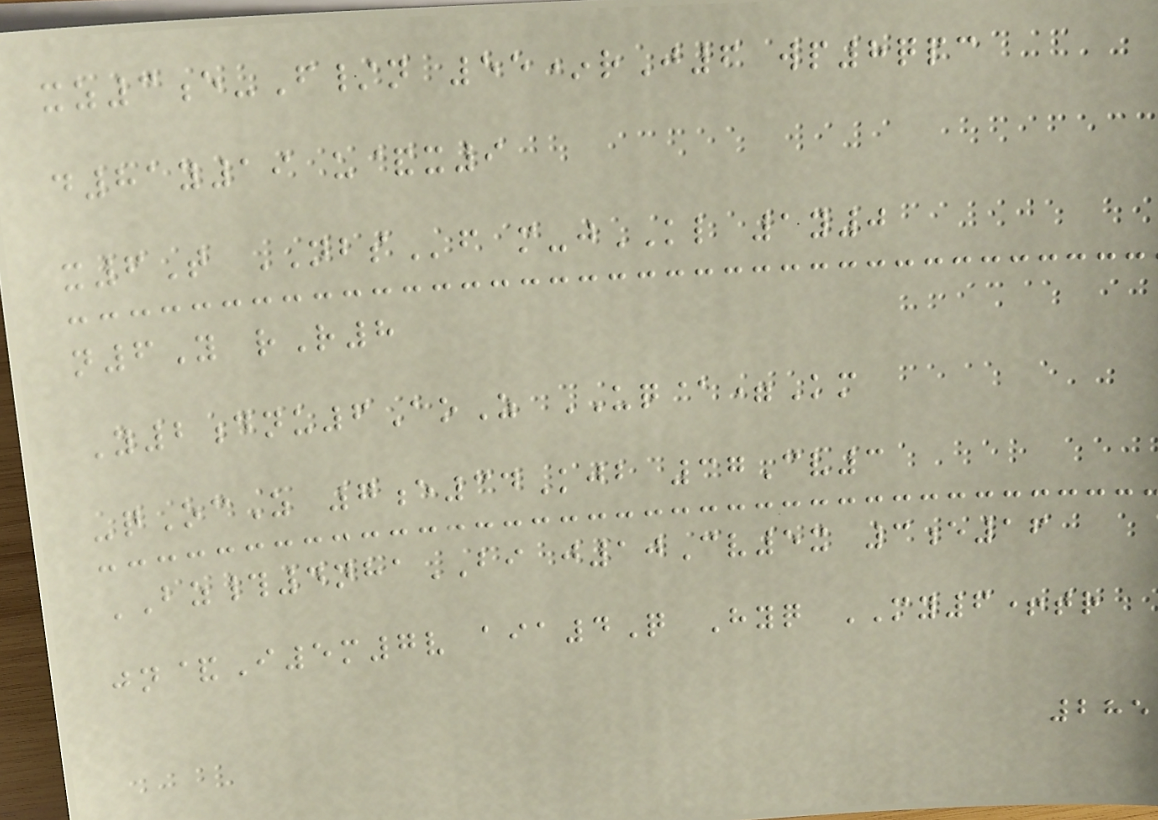xz3e-F/n 55*rJ6 wp8qpc
d81y19 u&x9
x6T NBSf m-jKL 1y0
n6Y rR8
Y2dnu6AoZ UQ@=Km
-qOcZ 7e34Kjb 37Cv3
BZ#4nhaBI j10Cv5x 3e16
jn&I5m7v aia4Q Hyq MY6+tr
285
